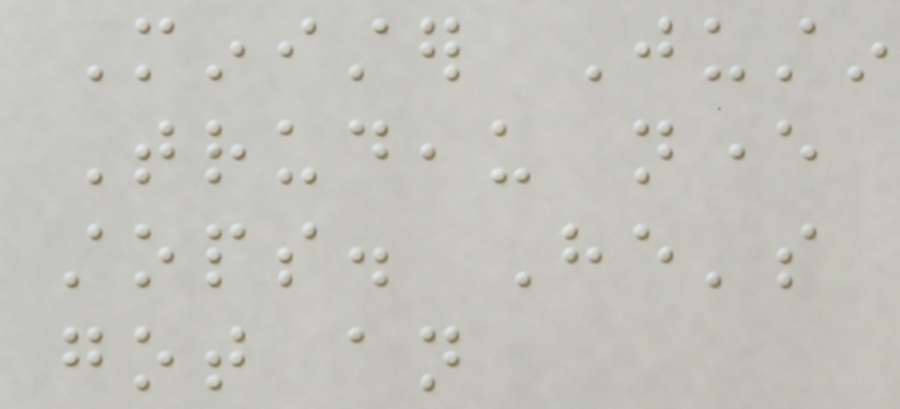Minister Justin
Trudeau never
stops. He's
got an
